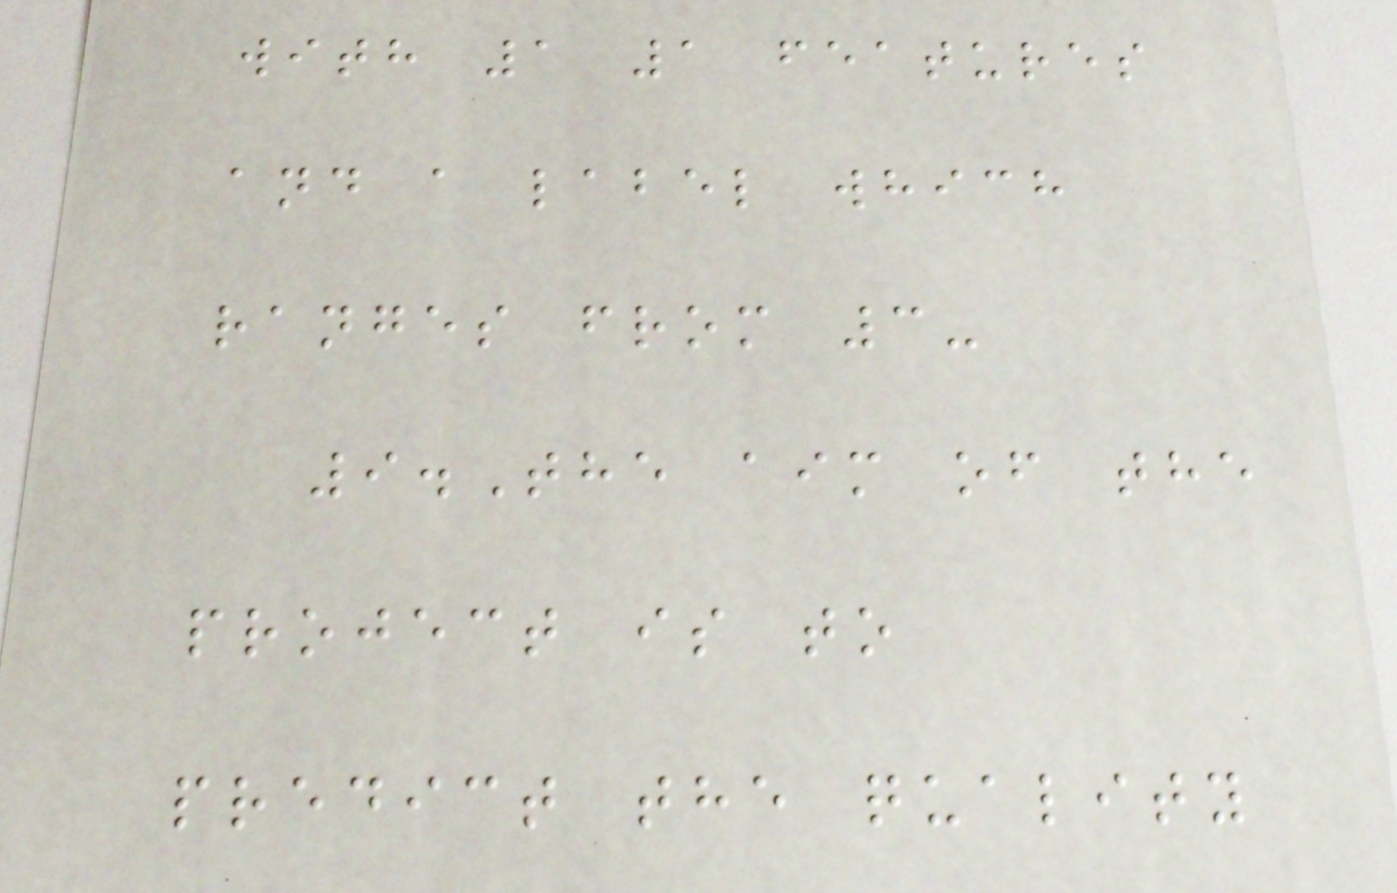with 1 1 features
and a label which
ranges from 3-
9.The aim of the
project is to
predict the quality
